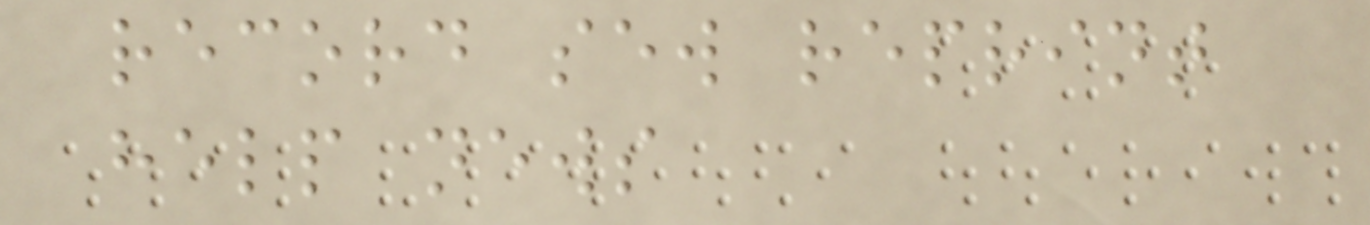record sew reprint
help news
